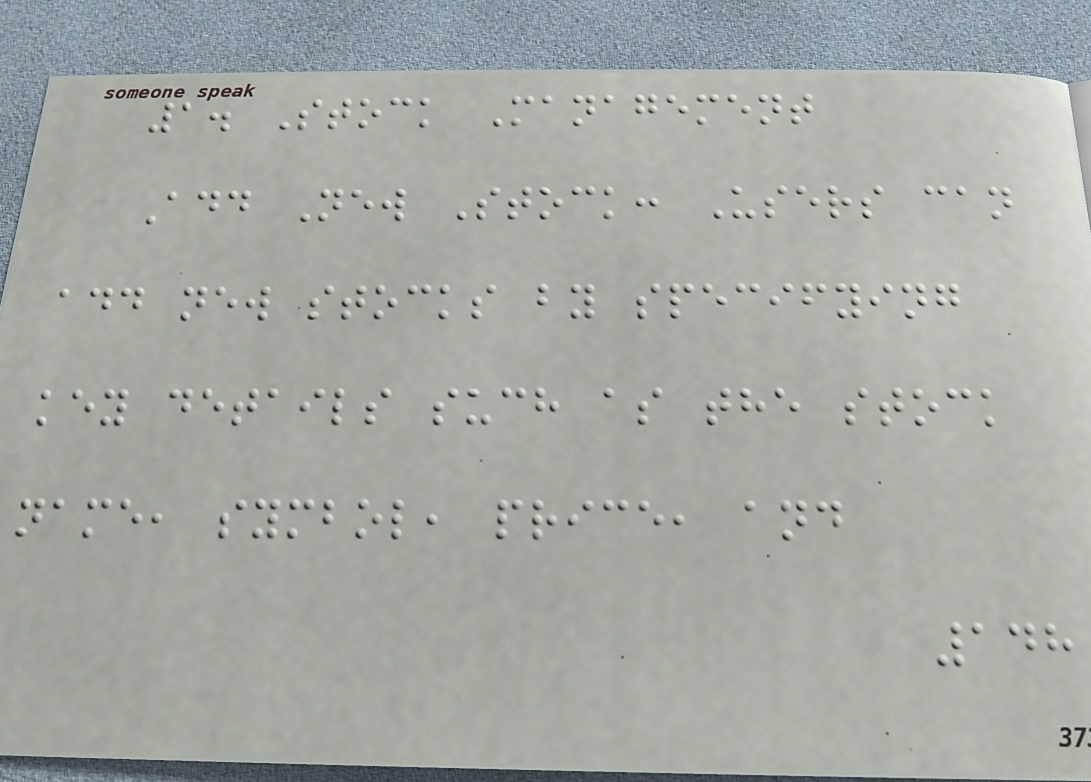1. Stock Management
Add New Stock: Users can
add new stocks by specifying
key details such as the stock
name, symbol, price, and
148
